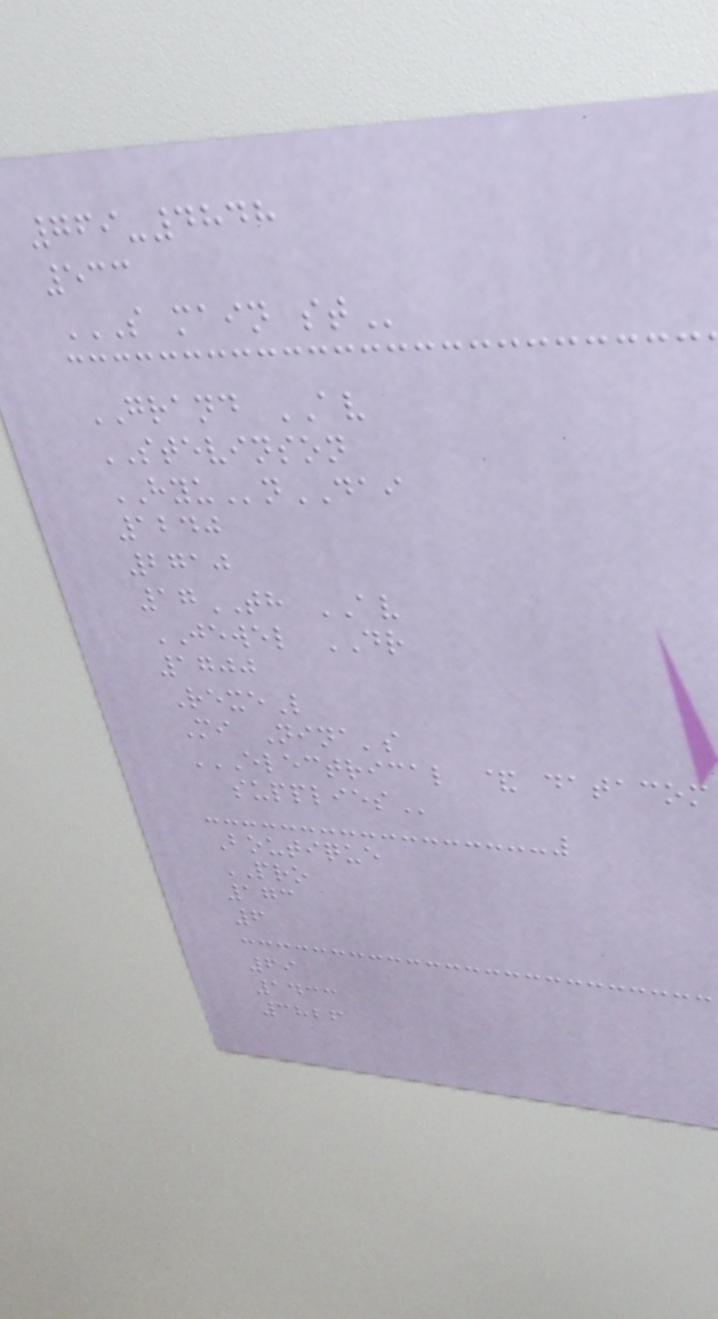769-4848
533
S MAIN ST
GRAND AV
STEVINSON
HYUnDAI
1240
2710
17TH AV
JEWEL DR
1700
RexeL
Mi Nina's
ELECTRICAL & DATACOM
SUPPLIES
Boutique
PRO
173
6
69
1433
3826
